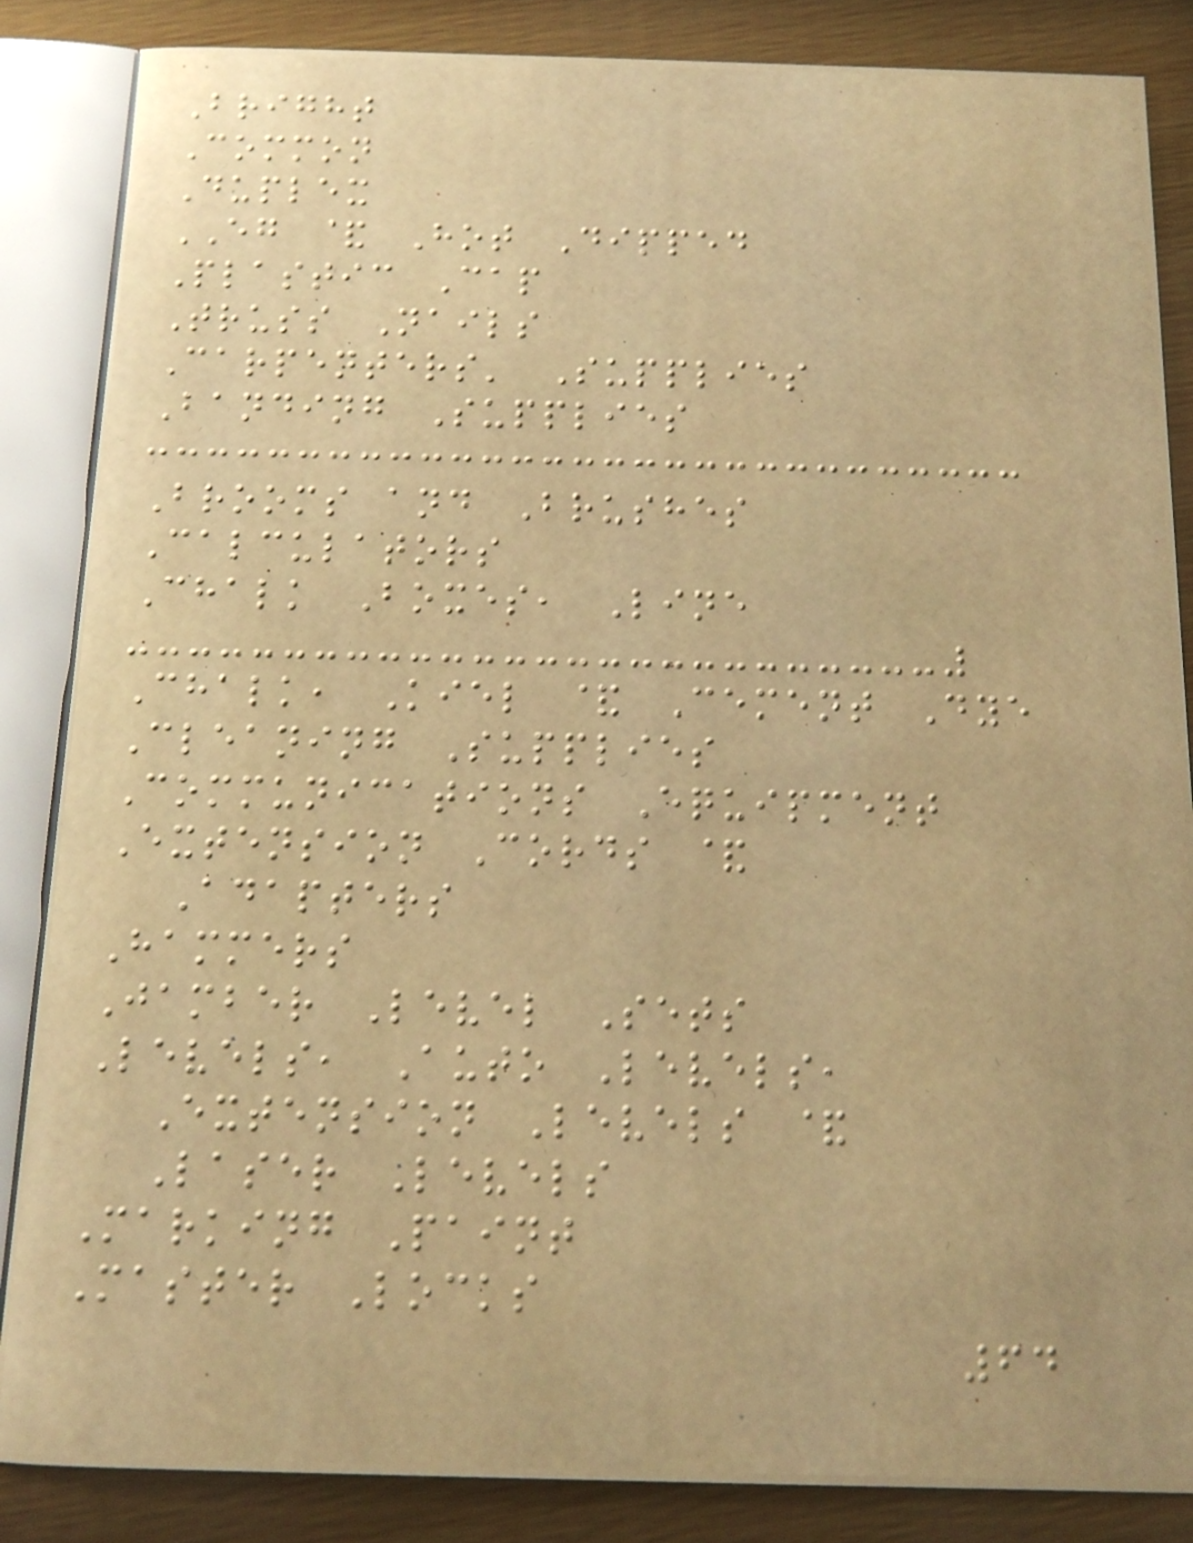Bright
Common
Duplex
EG & Hot Dipped
Plastic Cap
Truss Nails
Carpenters' Supplies
Banding Supplies
Brooms and Brushes
Calculators
Chalk Boxes, Line
Chalk, Kiel & Cement Dye
Cleaning Supplies
Communications Equipment
Extension Cords &
Adapters
Hammers
Jamber Level Sets
Levels, Auto Levels,
Extension Levels &
Laser Levels
Marking Paint
Master Locks
64
